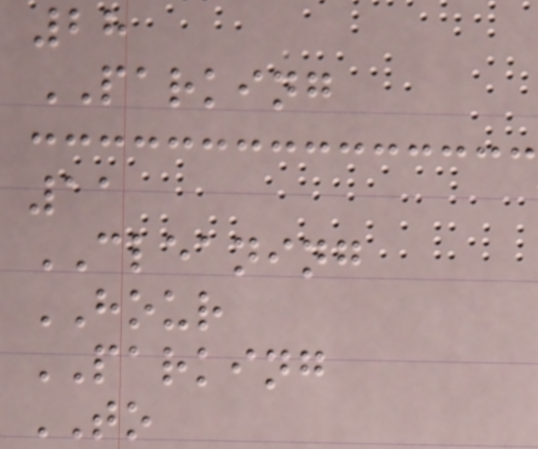28
PARKING
11
CLEANING
HOUR
PARKING
TO
